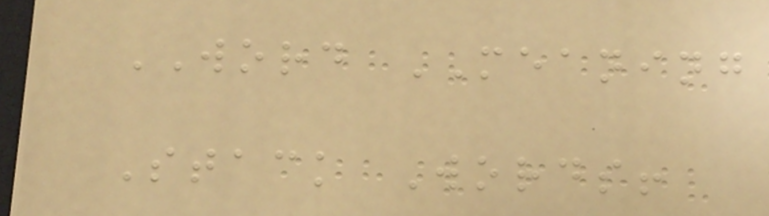WORD MEANING
Stack Words!
